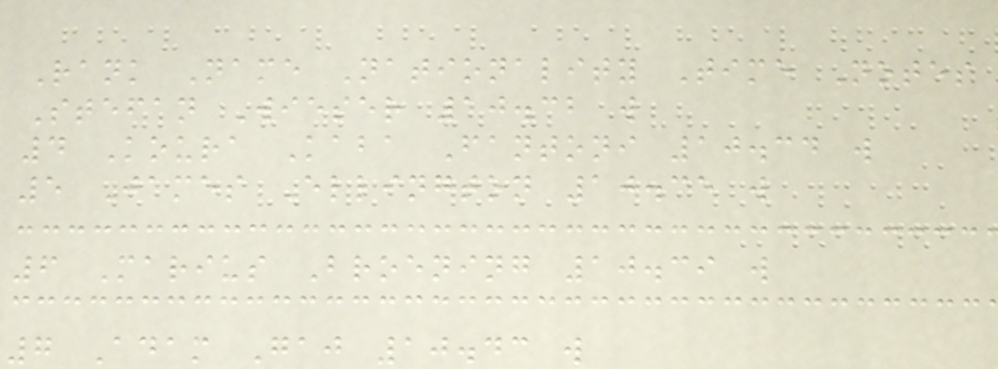Rank Name Nationality Time Notes
Stefan Wieser 10.32 w
4 Koura Kaba Fantoni 10.34 w
5 James Ellington 10.35 w
6 Marius Broening 10.39 w
7 Adam Gaj 10.43 w
